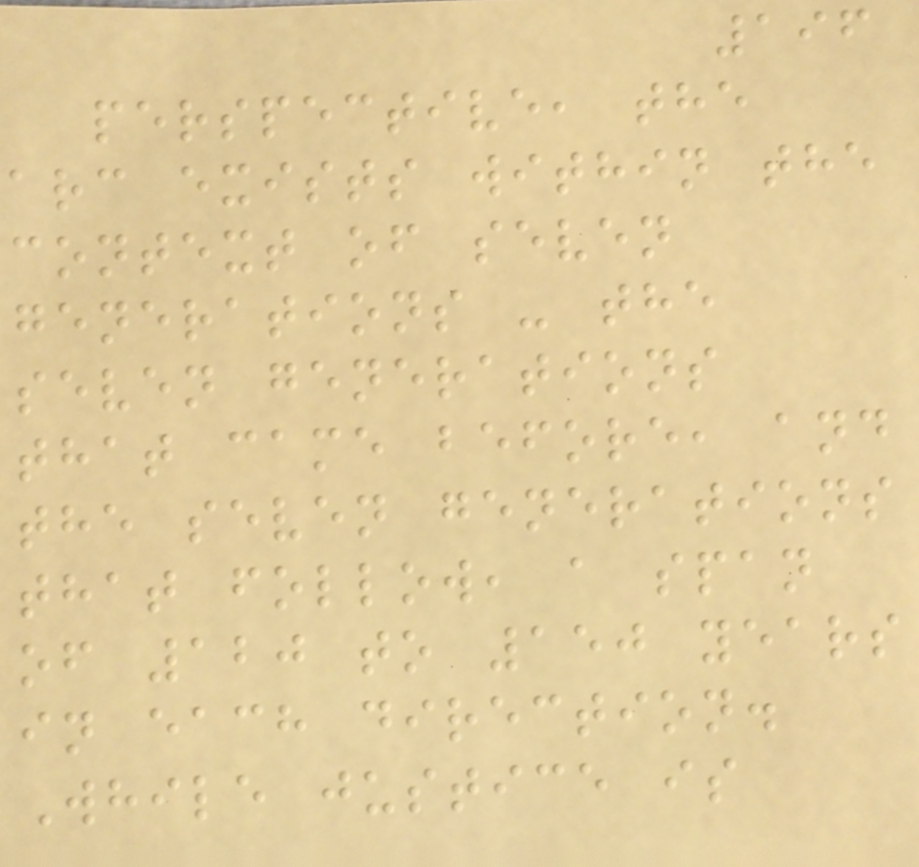196
perspective, the
arc exists within the
context of seven
generations - the
seven generations
that came before, and
the seven generations
that follow, a span
of 120 to 150 years
in each direction.
While justice is
